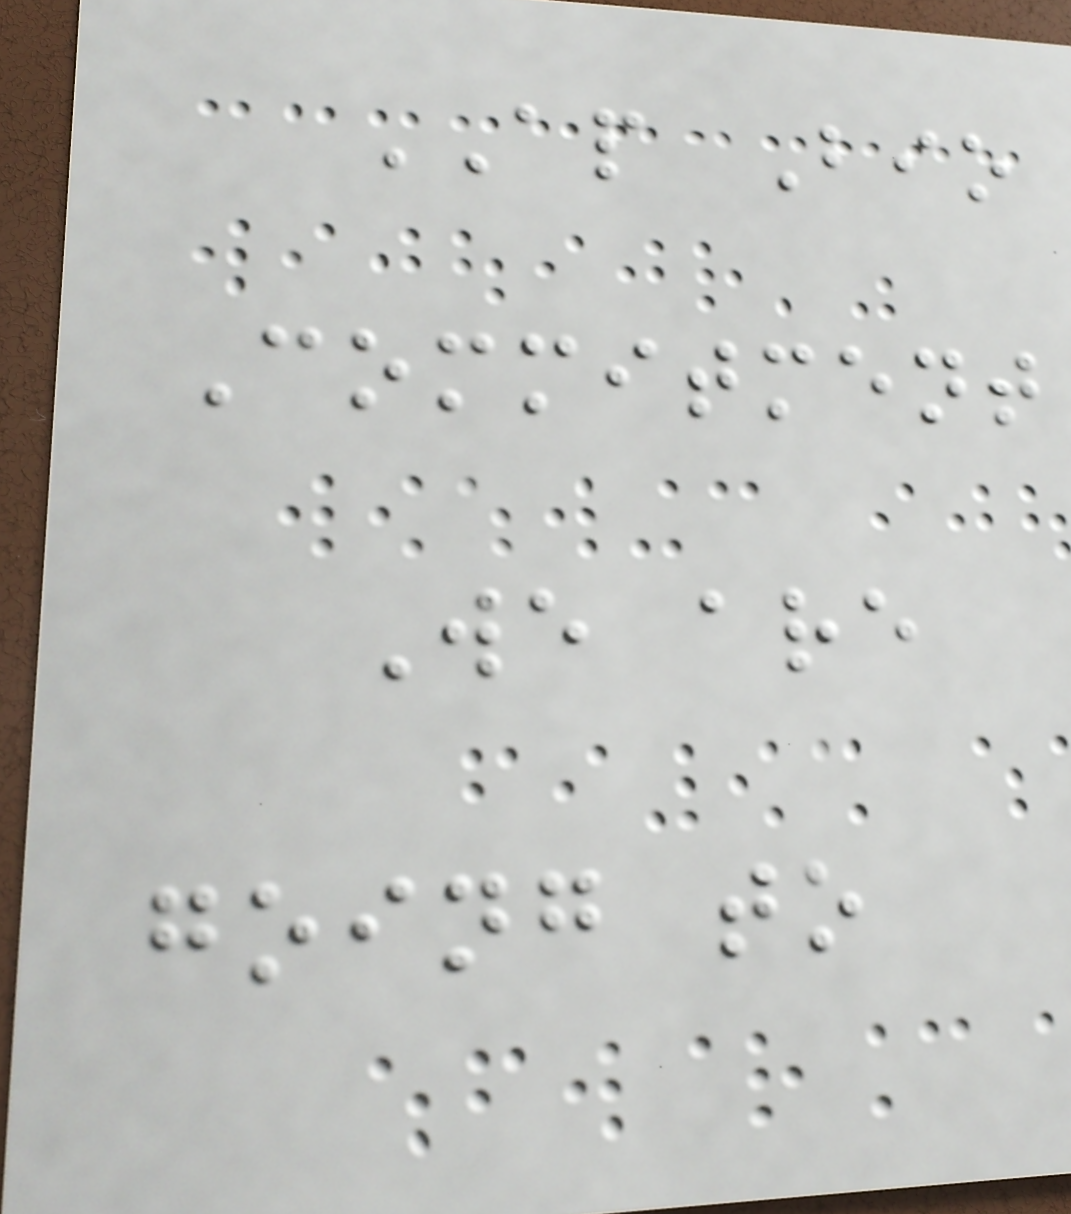AP Bio
Commitment
We are
going to
